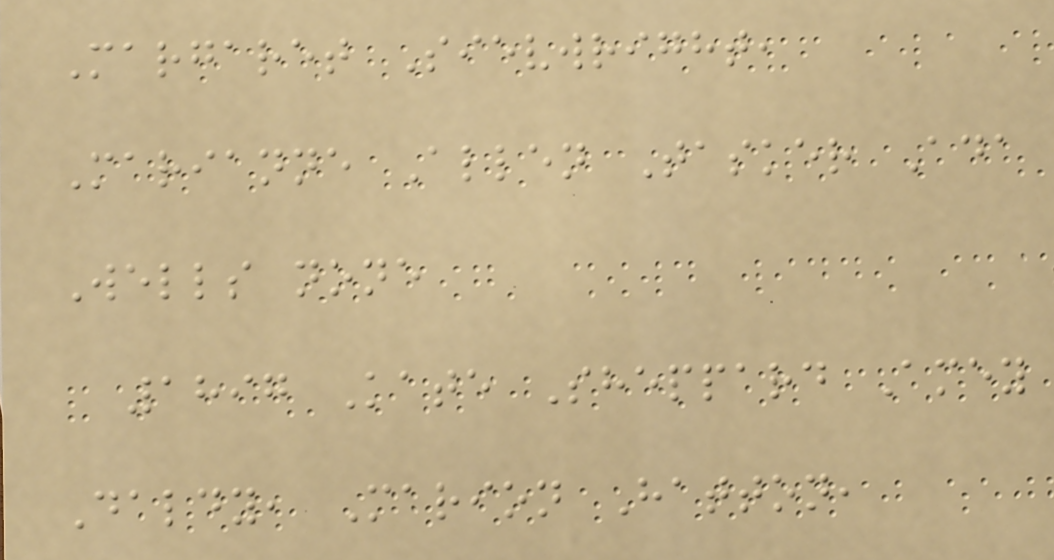Margaret Sievwright,
Marianne Allen Tasker Ada
Wells none
1897 Kate Sheppard Amey
Daldy, Marion Hatton,
